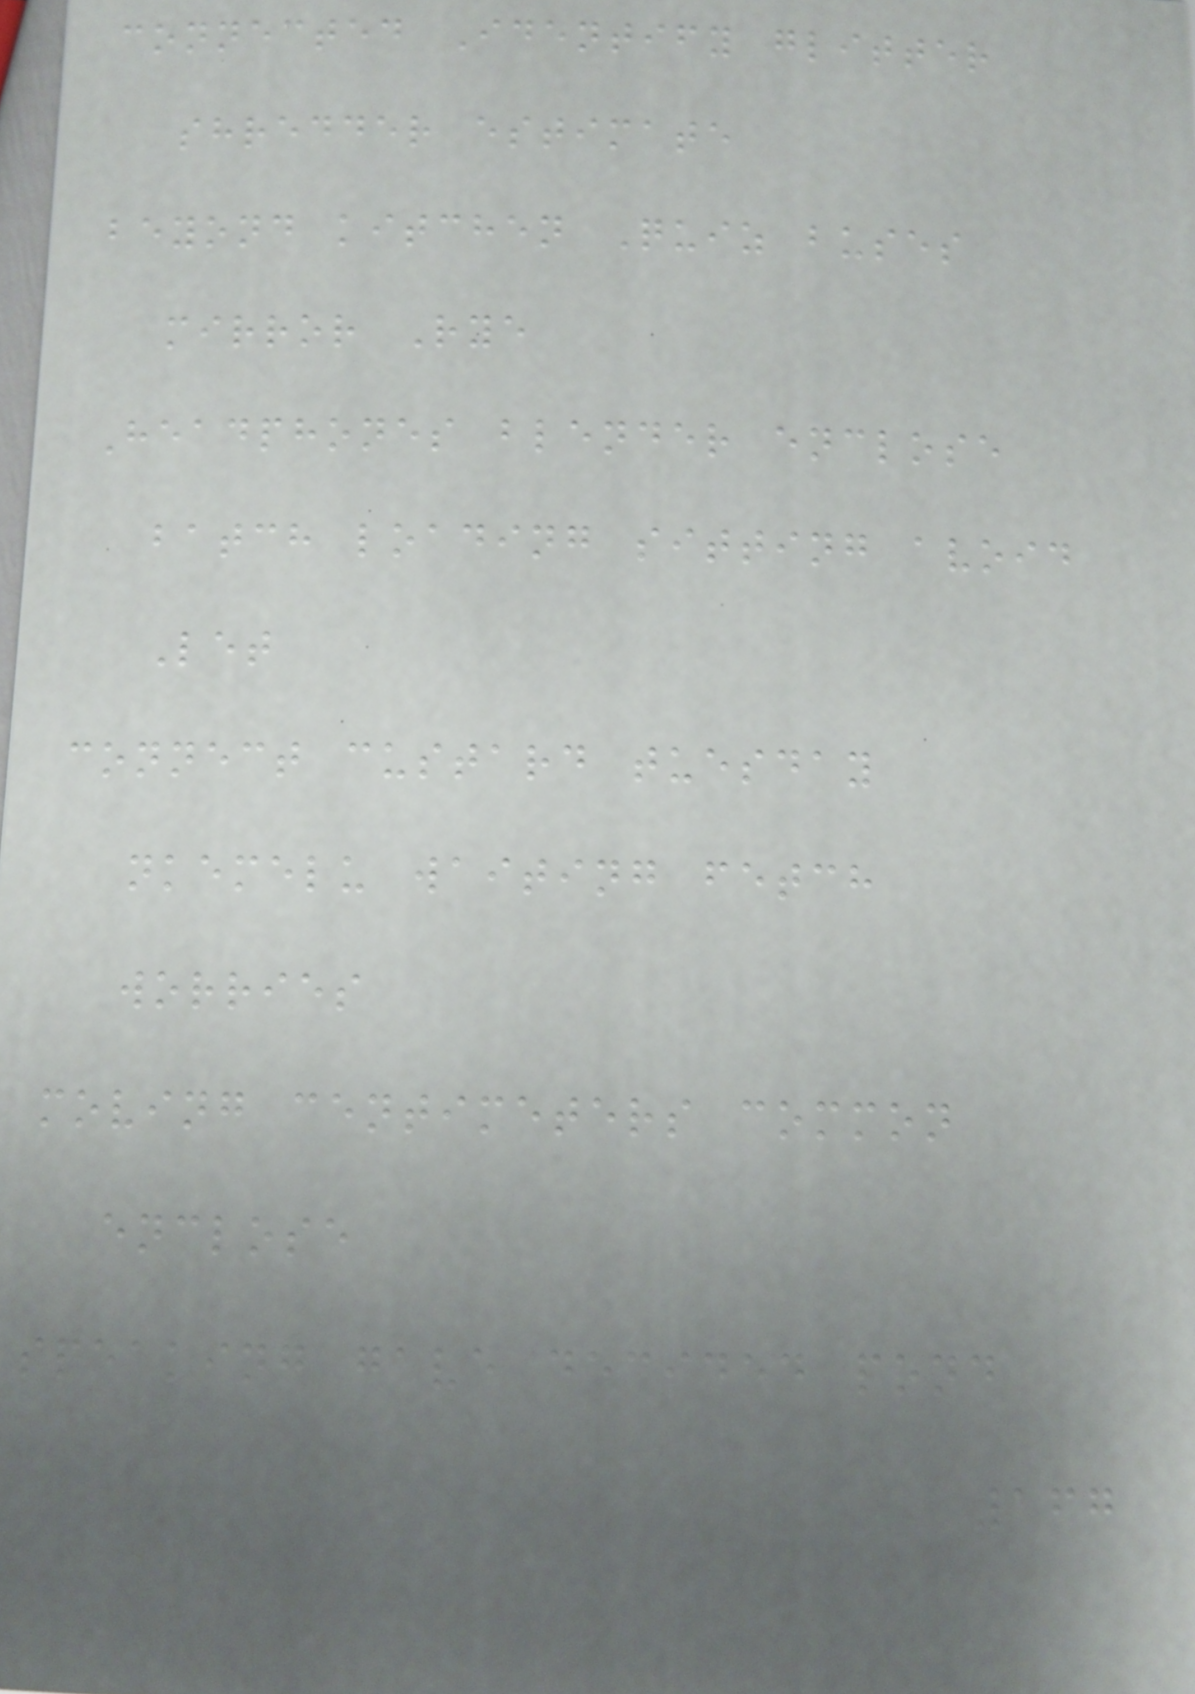connected Identify glitter
shredder estimate
beyond kitchen Quiz buses
mirror Rye
Headphones blender enclose
batch loading sitting avoid
Let
connect custard tuesday
nkemelu waiting fetch
worries
moving centimeters common
enclose
speaking gave decided pond
167
